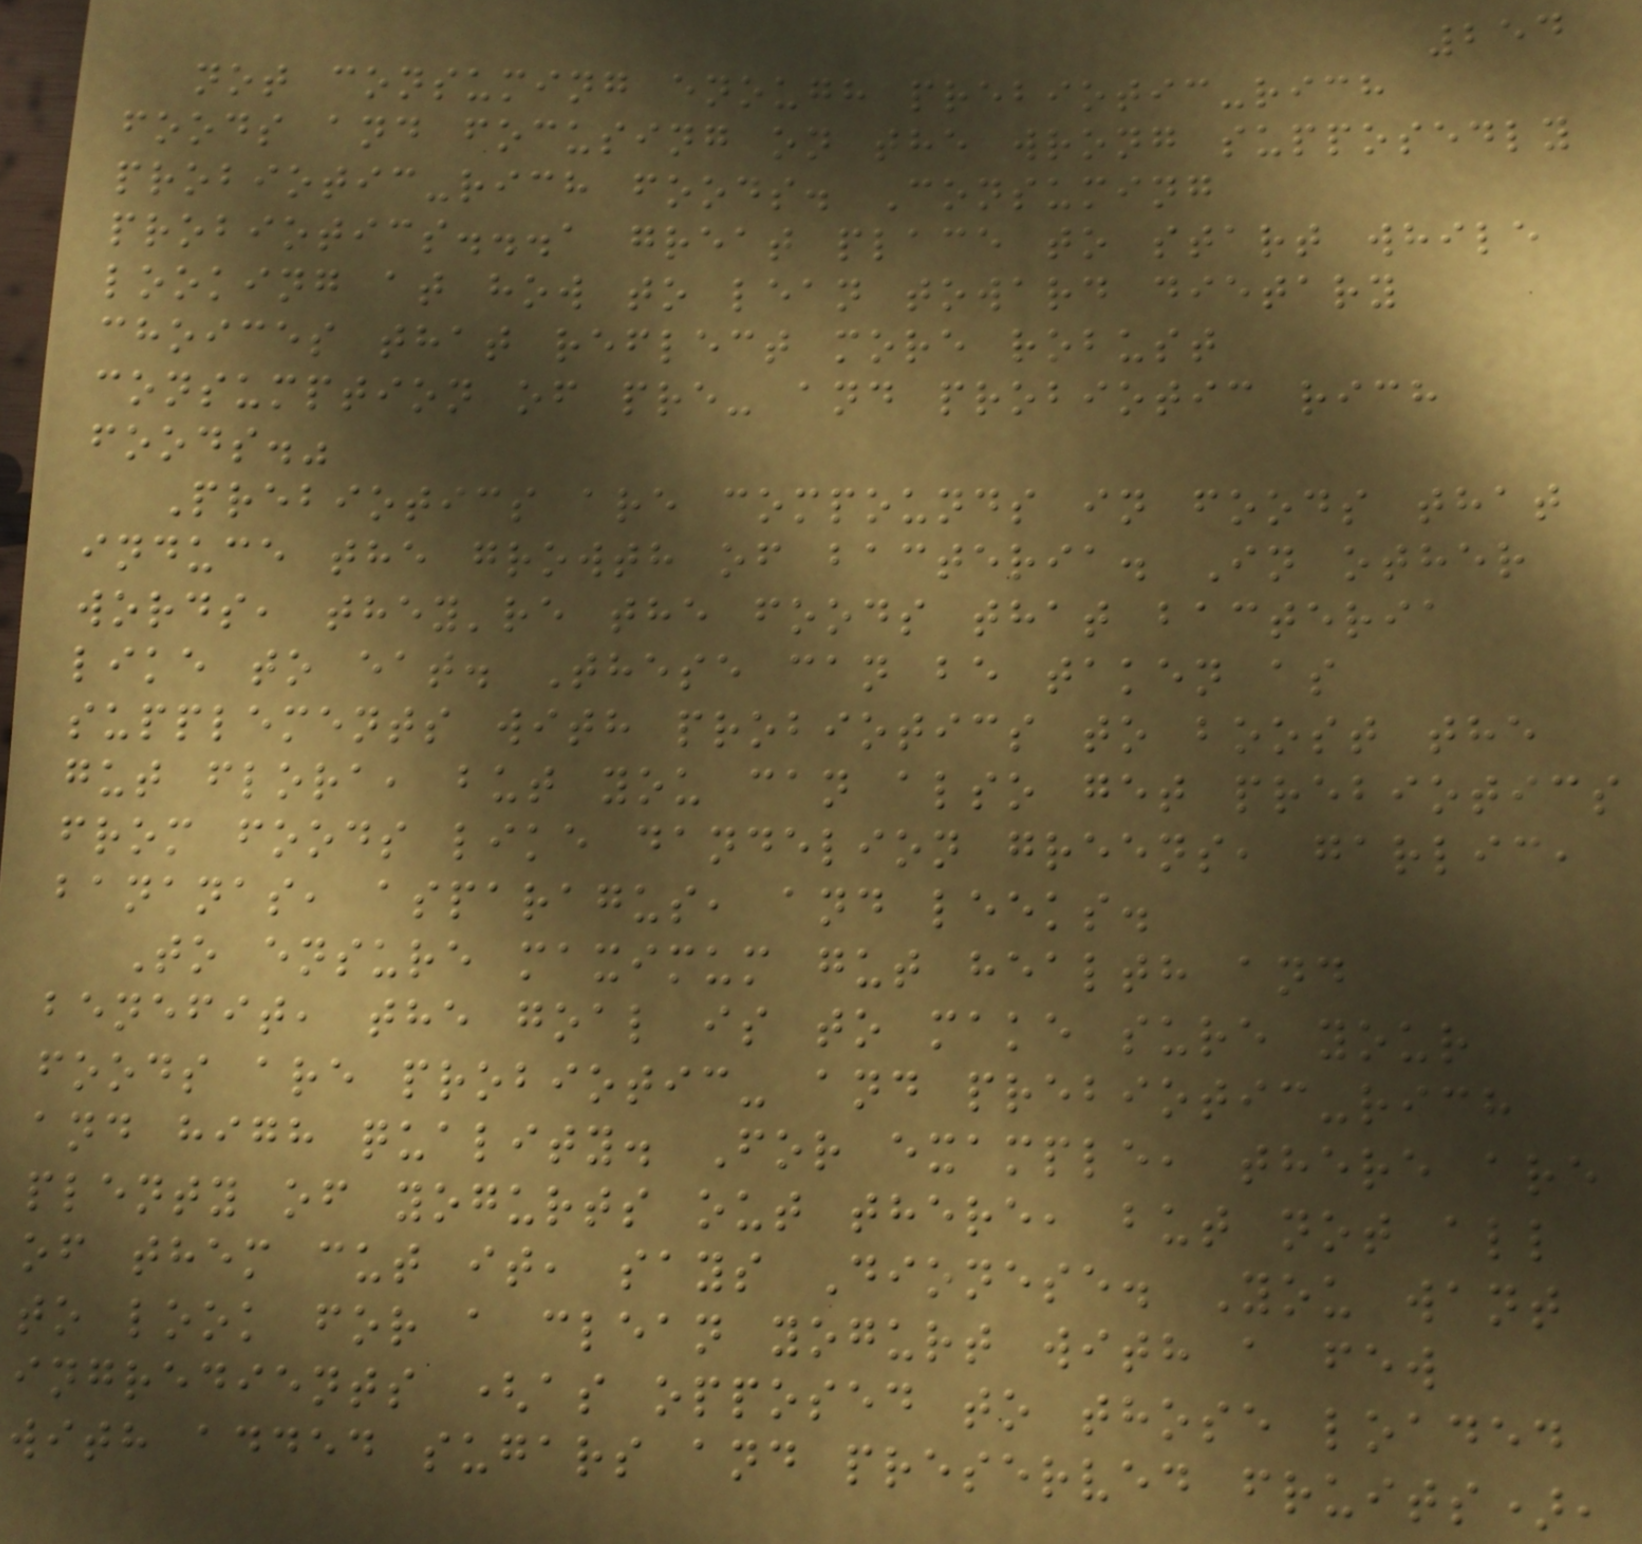254
not consuming enough prebiotic-rich
foods and focusing on the wrong supposedly
probiotic-rich foods. Consuming
probiotics...a great place to start while
looking at how to lean toward dietary
choices that reflect more robust
consumption of pre- and probiotic rich
foods."
Prebiotics are compounds in foods that
induce the growth of bacteria. In other
words, they're the foods that bacteria
like to eat. These can be taken as
supplements with probiotics to boost the
gut flora, but you can also get prebiotics
from foods like dandelion greens, garlic,
bananas, asparagus, and leeks.
To ensure maximum gut health and
benefit, the goal is to make sure your
foods are probiotic- and prebiotic-rich
and high quality. For example, there are
plenty of yogurts out there, but not all
of them cut it, says Dionese. You want
to look for a clean yogurt with a few
ingredients (as opposed to those loaded
with added sugars and preserved fruits),
